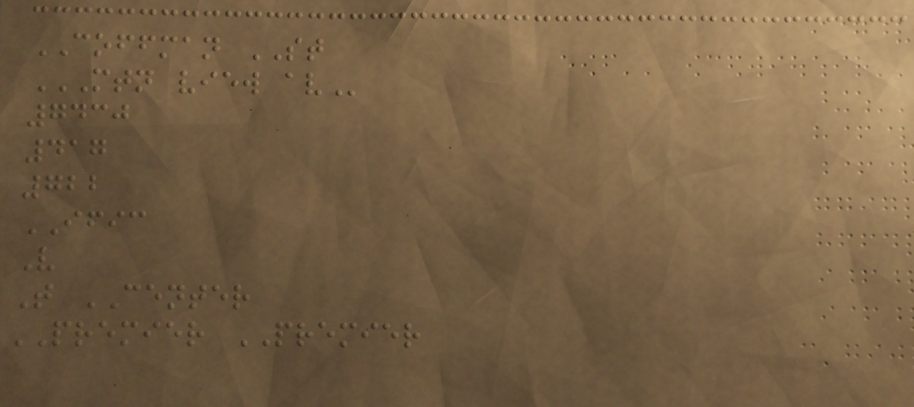COFFMAN ST
MTN VIEW AV
7430
417
722
IFIC
V
T CENTER
PREMIER PREMIER
